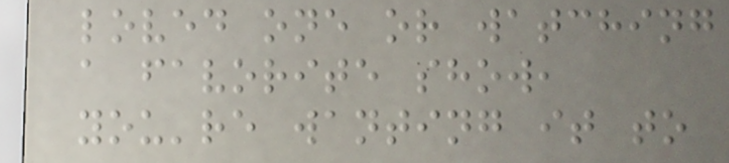loved one or watching
a favorite show,
you're wanting it to
